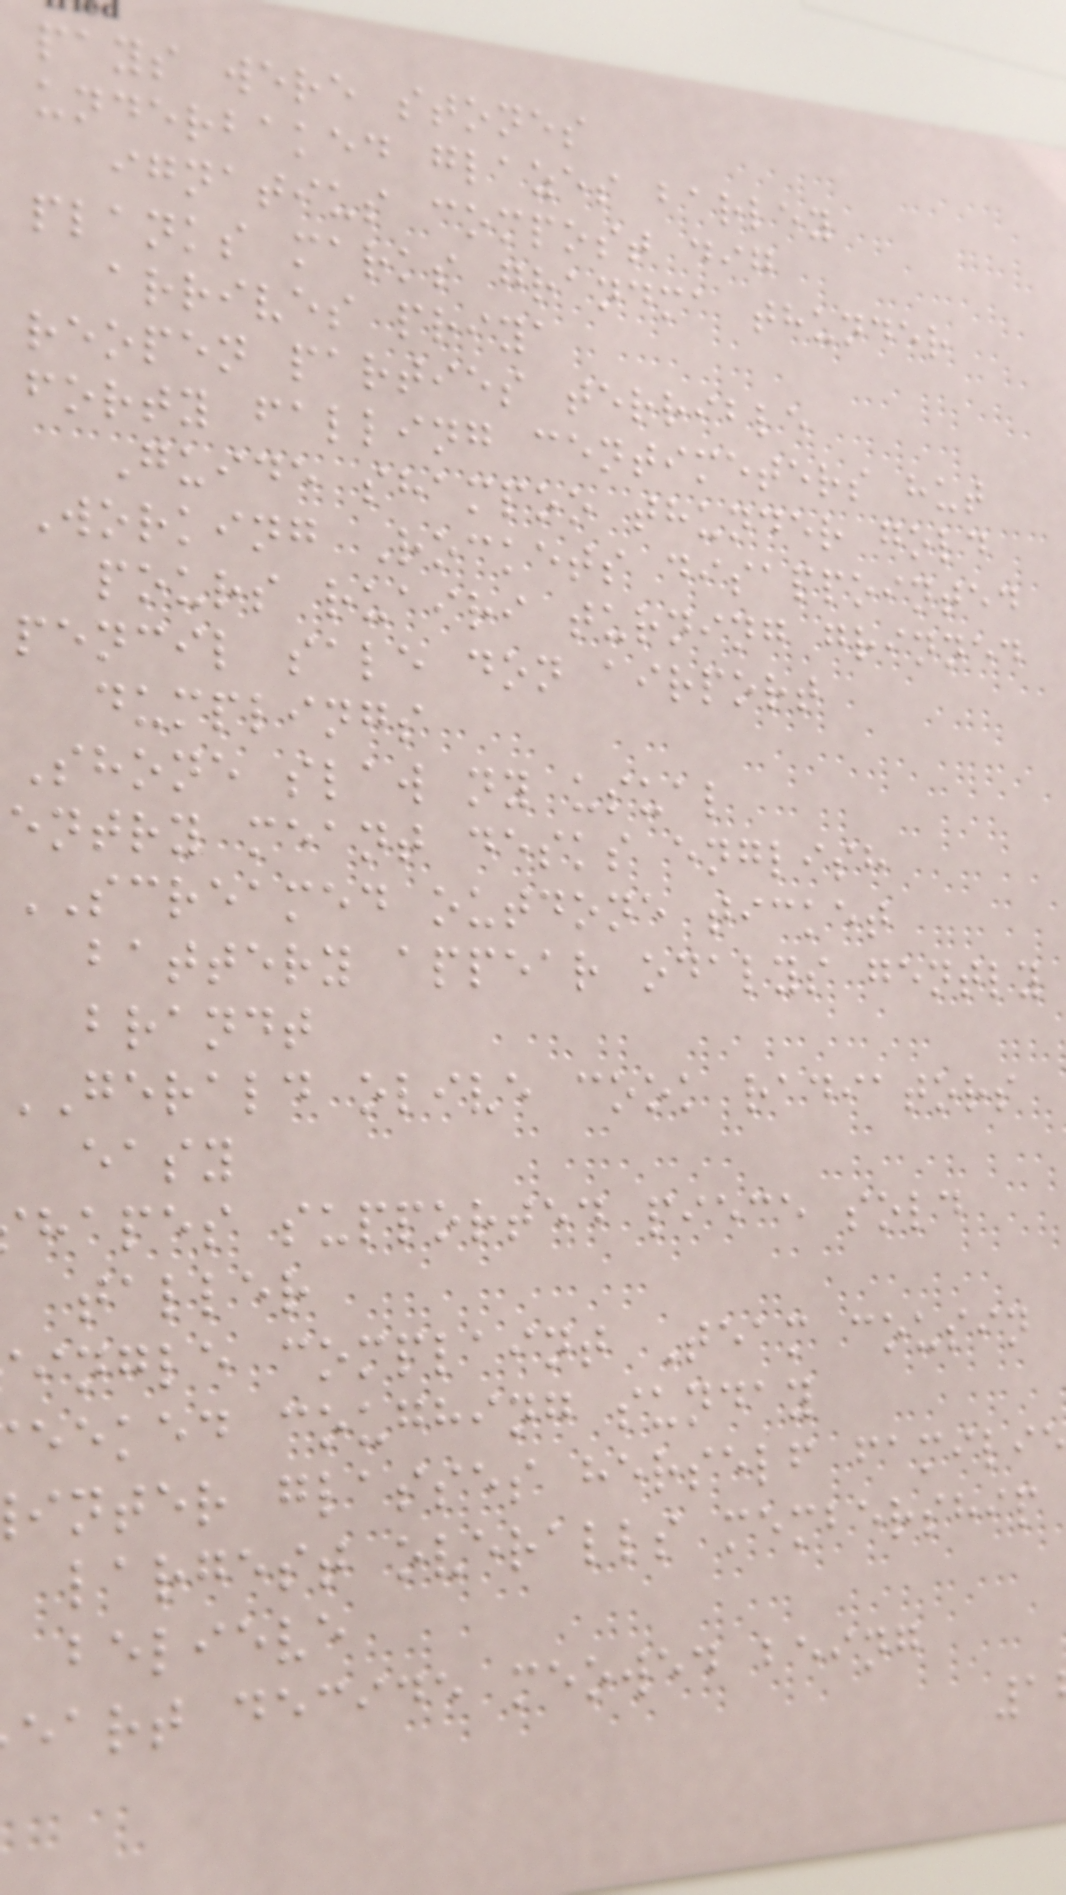pays were stones
underbaked glazes barley
ignatius compost dig
planks marks grandma thunder
arrives priya
reopen parties terrible
forty falling centimeters hut
Guide shampoo thunder gold
Working Rockets disappointed
pours ruairi turning grinned
pencil sale don airport
dumplings
Shone slaw ny usual
entry meant desks english
SCREAMED outdone ticket
battery appear odalys gently
brandt
gerald olive cook radiators
easy
hapes supported piece sold
taller
ingle complaint Team cousin
eeked coughing sunday
inter glasses herself famili
largest overalls membership
believe
eart decide meowed being
